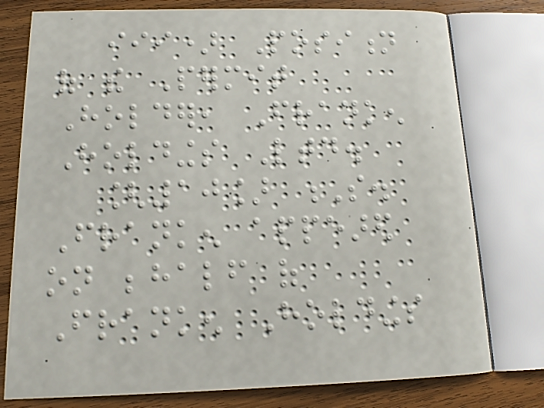iii) Position
of the Permit
Holder, Franken
Holdings Ltd.
[10] S.
Franken appeared
on behalf of
Franken Holdings
